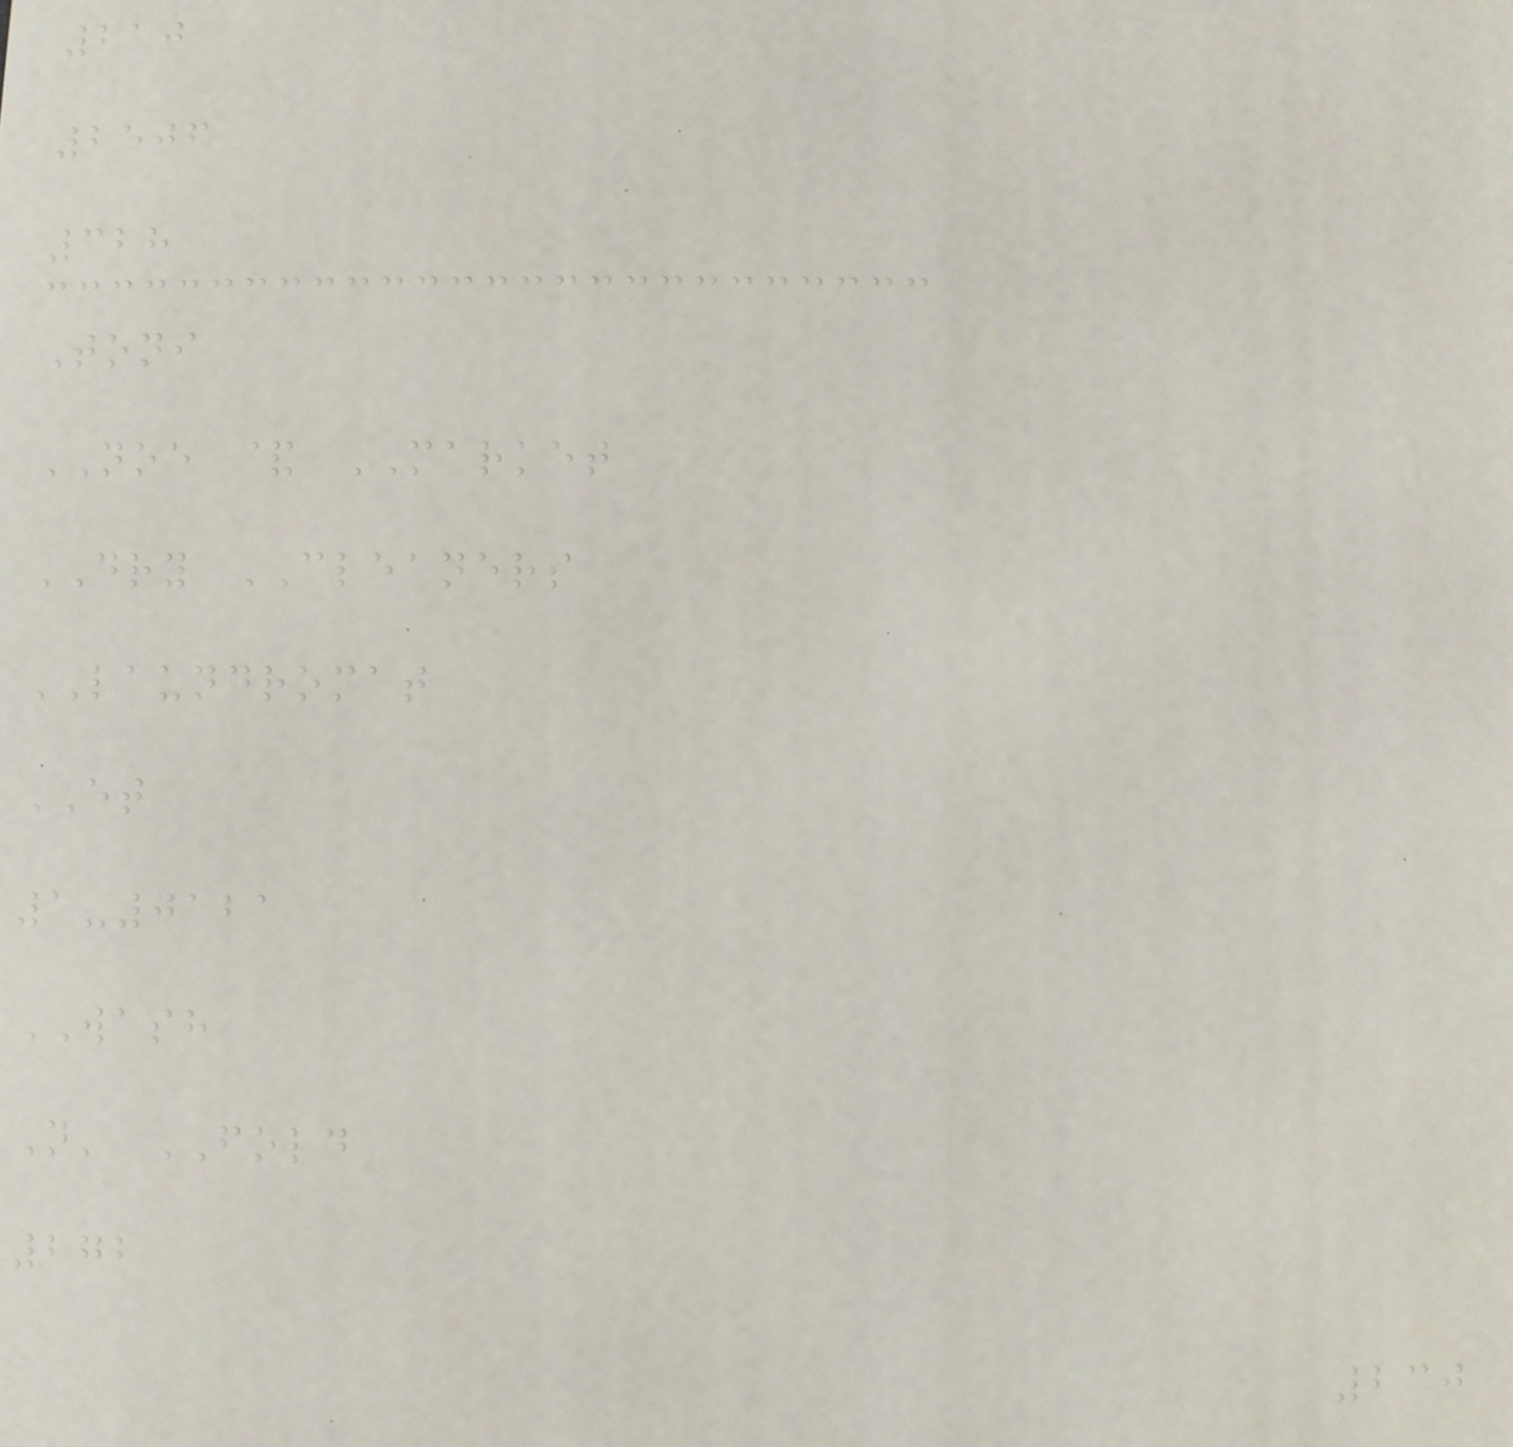210
2506
328
Toni
NOE & MARKET
DRY CLEANERS
LAUNDROMAT
ET
1-0121
WASH
N' FOLD
272
230
